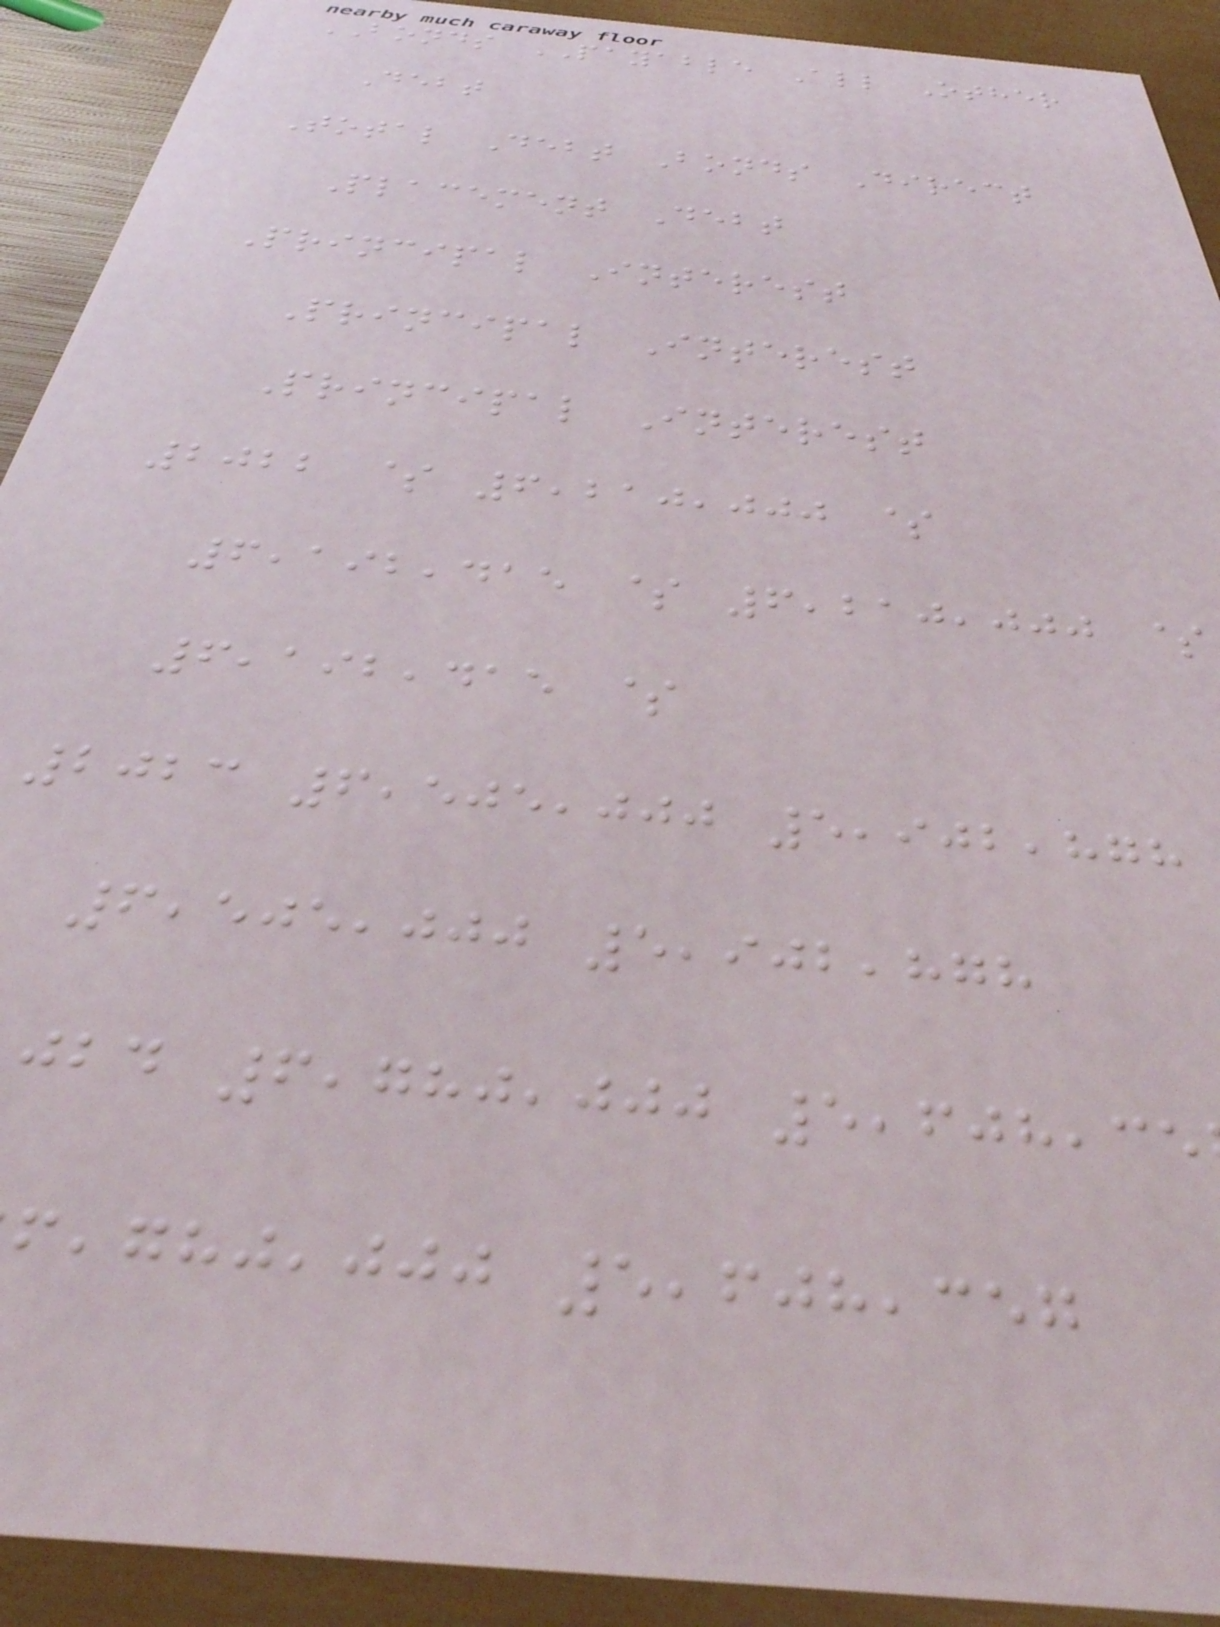BONDS PAYABLE All Other
Debt
Total Debt Bonds Direct
Placement Debt
Principal Interest
Principal Interest
Principal Interest
2022 $ 6,210,000 $
6,192,415 $ 6,210,000 $
6,192,415 $
2023 6,505,000 5,902,878
6,505,000 5,902,878
jbd 6,780,000 5,608,35
,jjj 5,608,357
